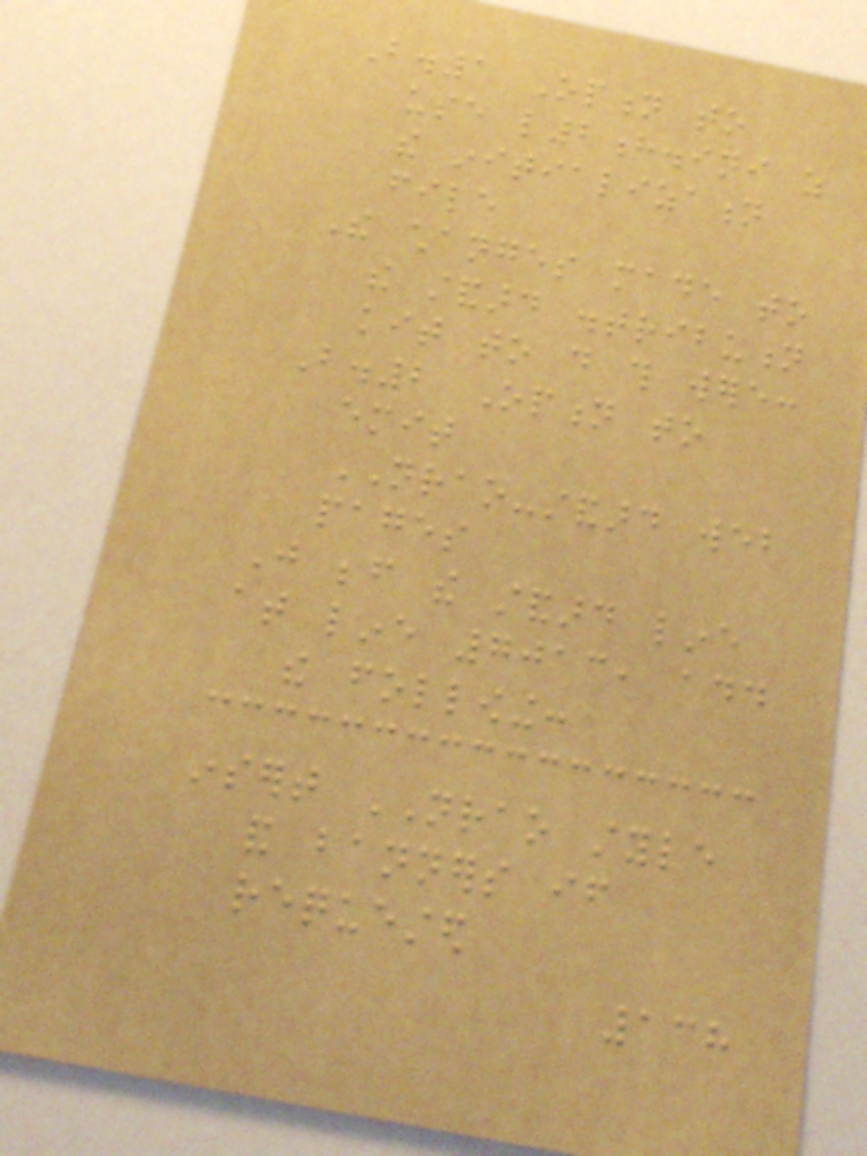B.1 Option to
use l2h.ini as
the initialization
file
The changes made to
the standard distribution
kit to do this were:
B.2 Option to
emit
NRAO-standard web
pages
Just before the standard line
at line 7013, add
the following:
insert NRAO style
and banners if
requested
138
